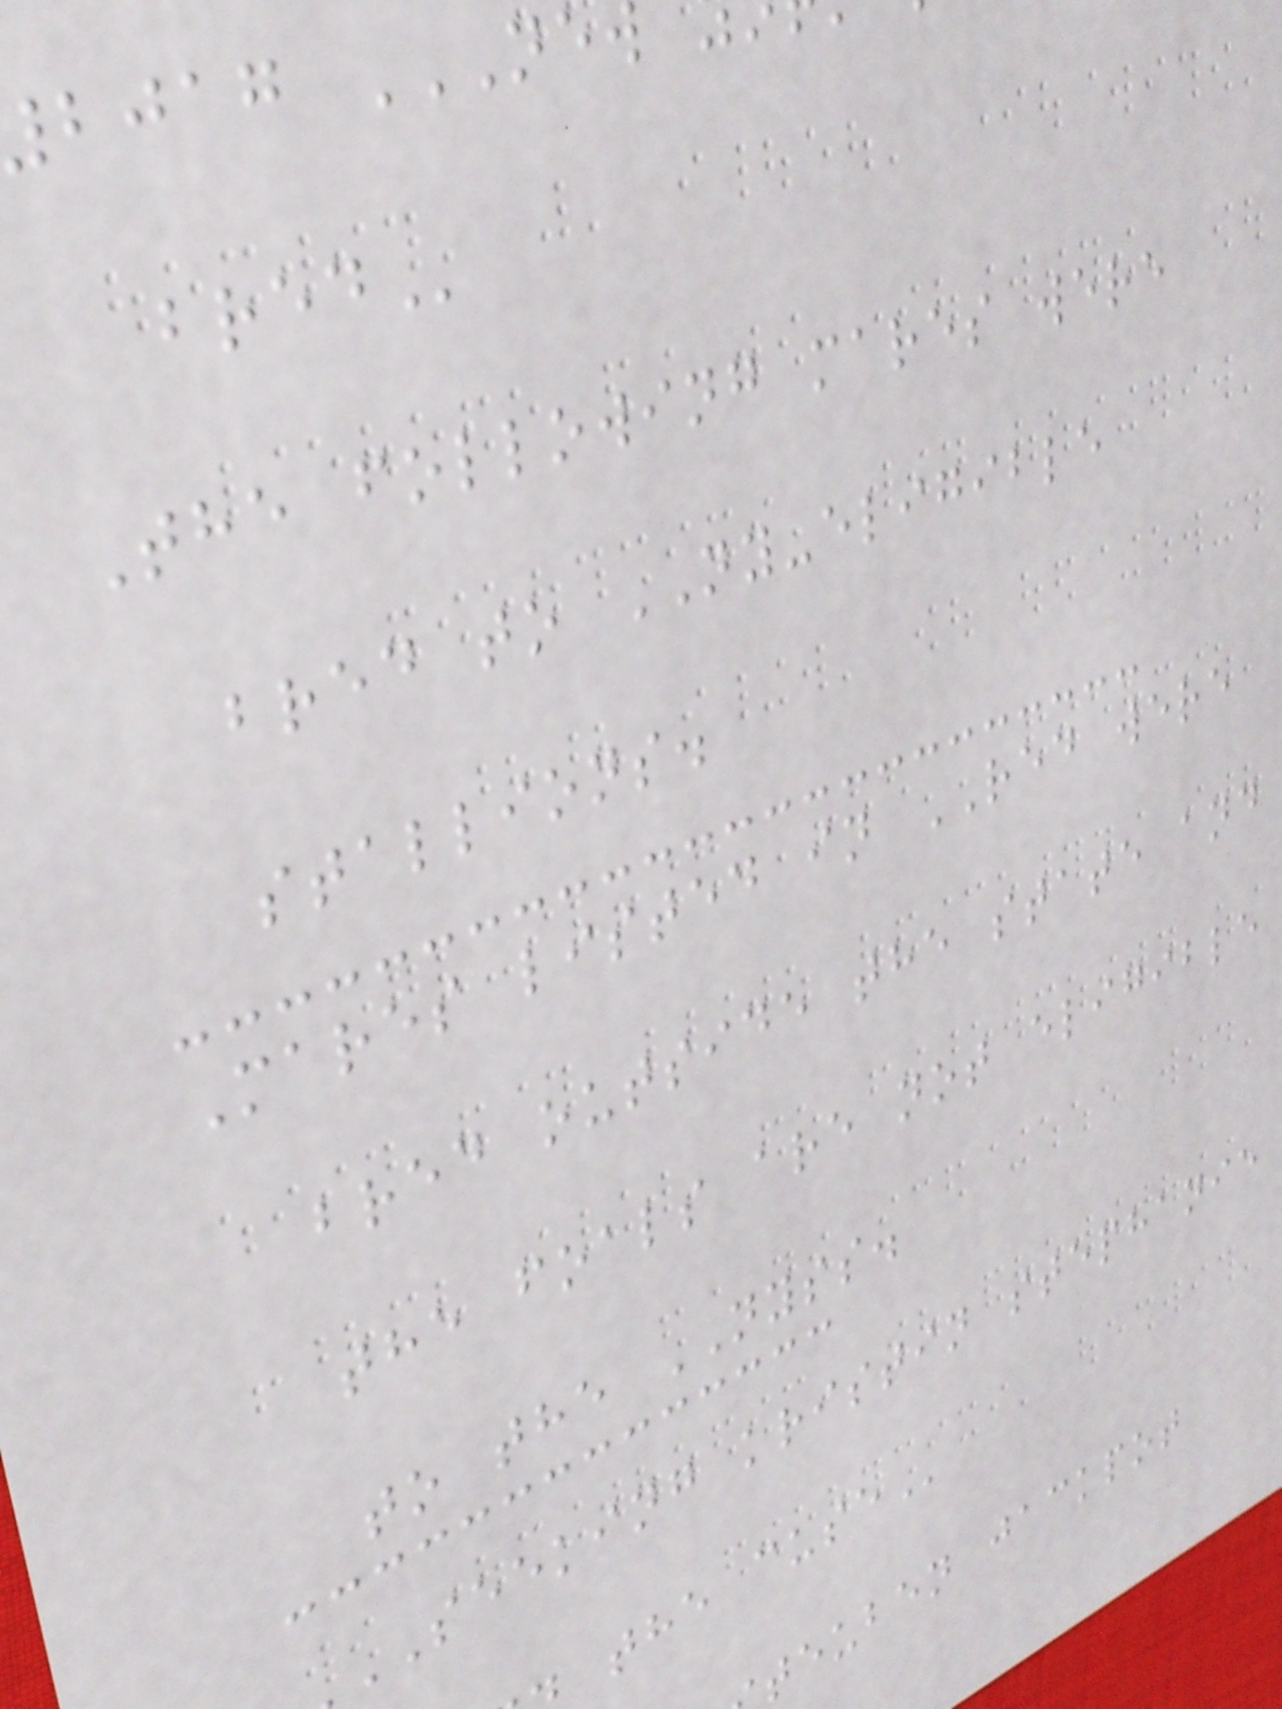The following mares were
bred to NY-eligible
stallions.
Mares listed in RED were
bred outside the state and
the foals are not eligible
to the NYSS.
SEEKING kristin stephanie
teuben jackpot
